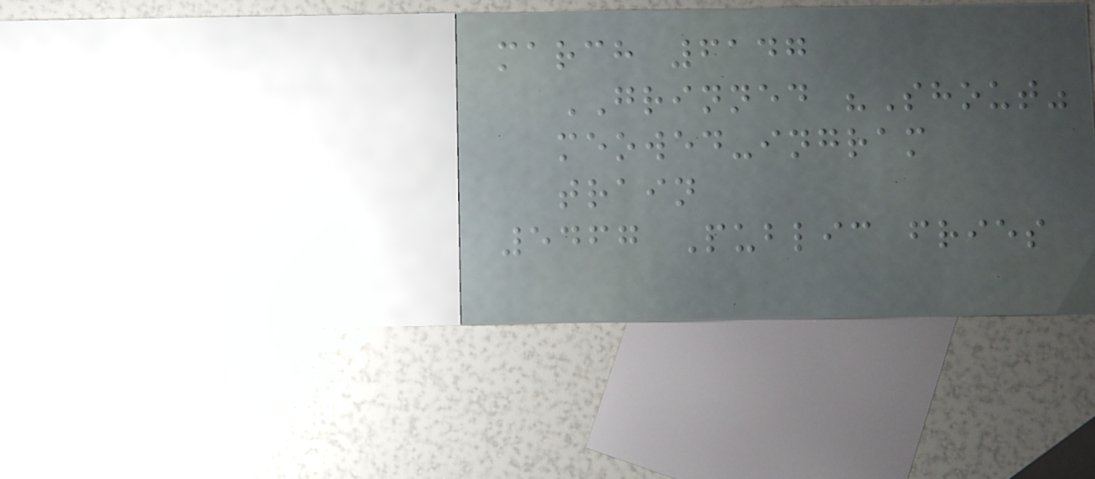march 6147
GRINNED "Shout"
meowed-ingram
train
5467 Public fries
